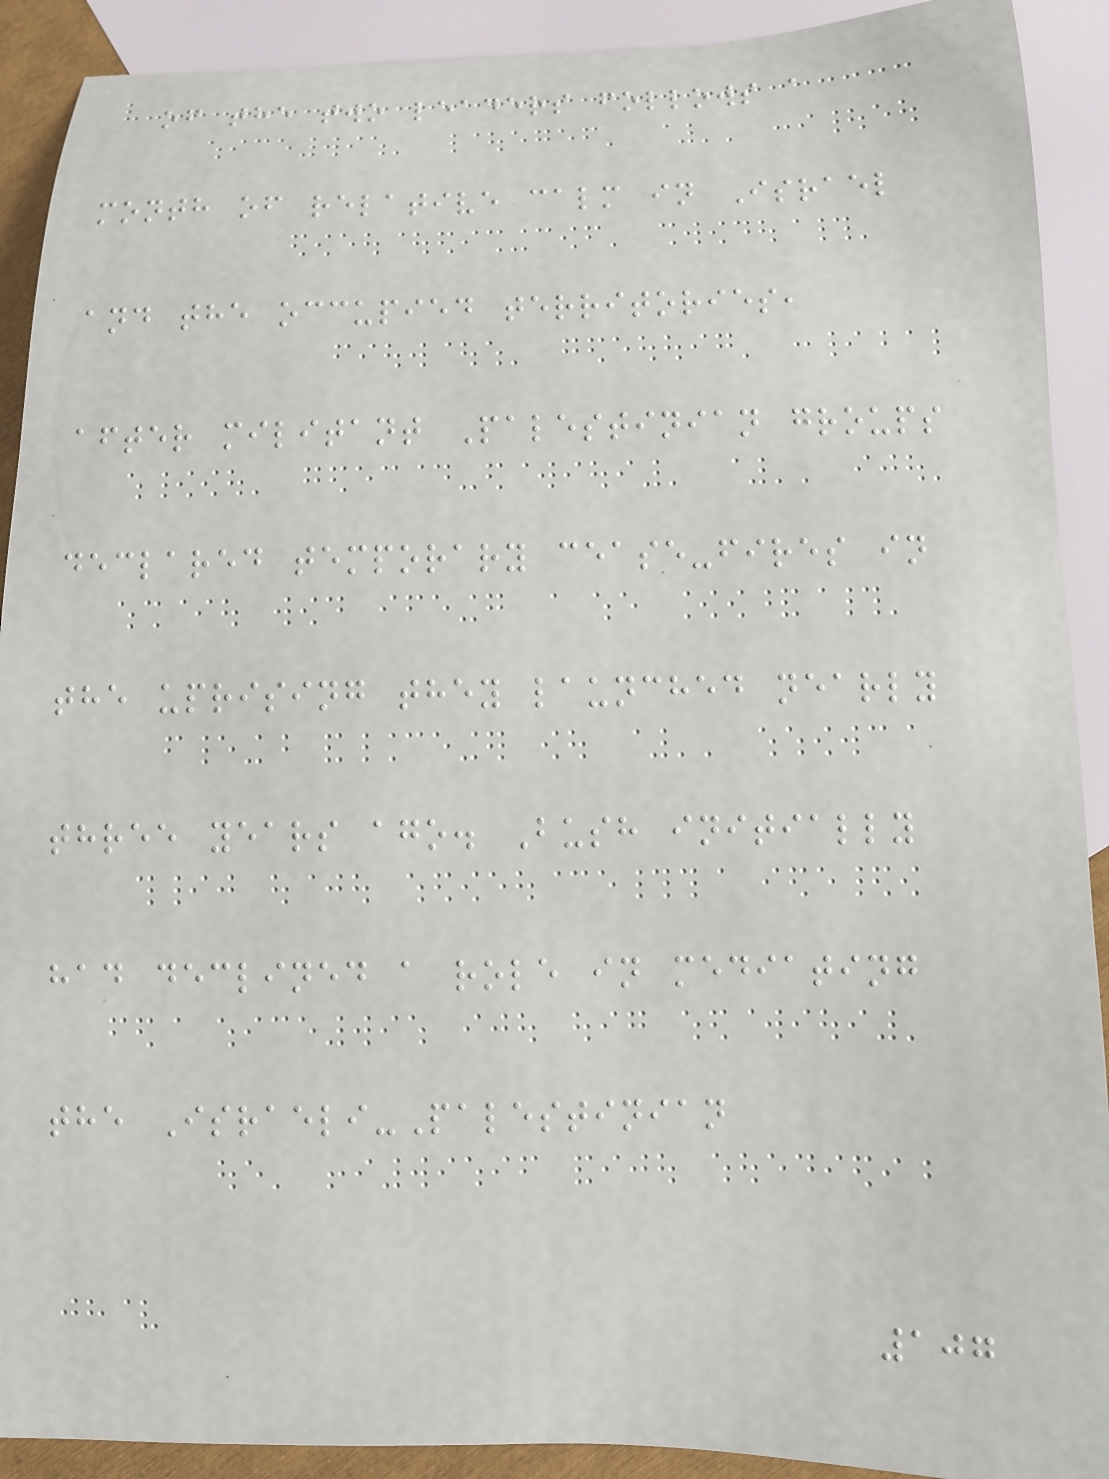of the two leaders follows a
month of relative calm in Israel
and the occupied territories,
after militant Palestinian groups
declared temporary cease-fires in
the uprising they launched nearly
three years ago. Bush initially
had declined a role in mediating
the Israeli-Palestinian
107
